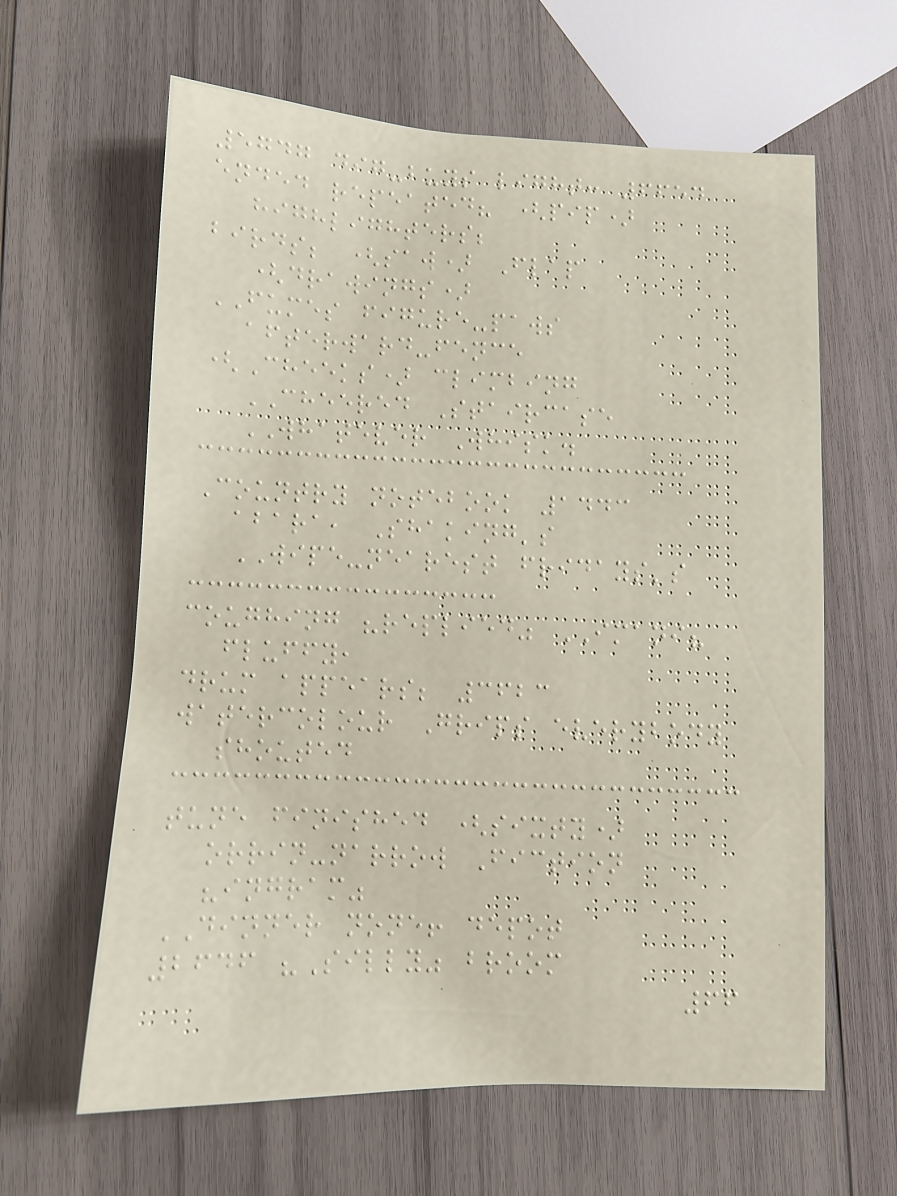5747 dig-buys light: 6654
ended repeated? (pip)
highlighters;
birds; (saw) Flap
(drawings)
FUMES figure-paws
afterward-fence
(Cheeks) climbing
CHEERED Staircase
WHATEVER Whisk.
Country notebook 1443
abara, Shaking's
WIPE-nearest fridays's
coughing "replied" IMANI?
fluffy,
drum appears; 3623
watercolour Grips everybody
shouted
tune finished (sixty)
orrin-narrow Fiction
"ingram"
DINNER none! depot
2646 "Silly" broom
66
